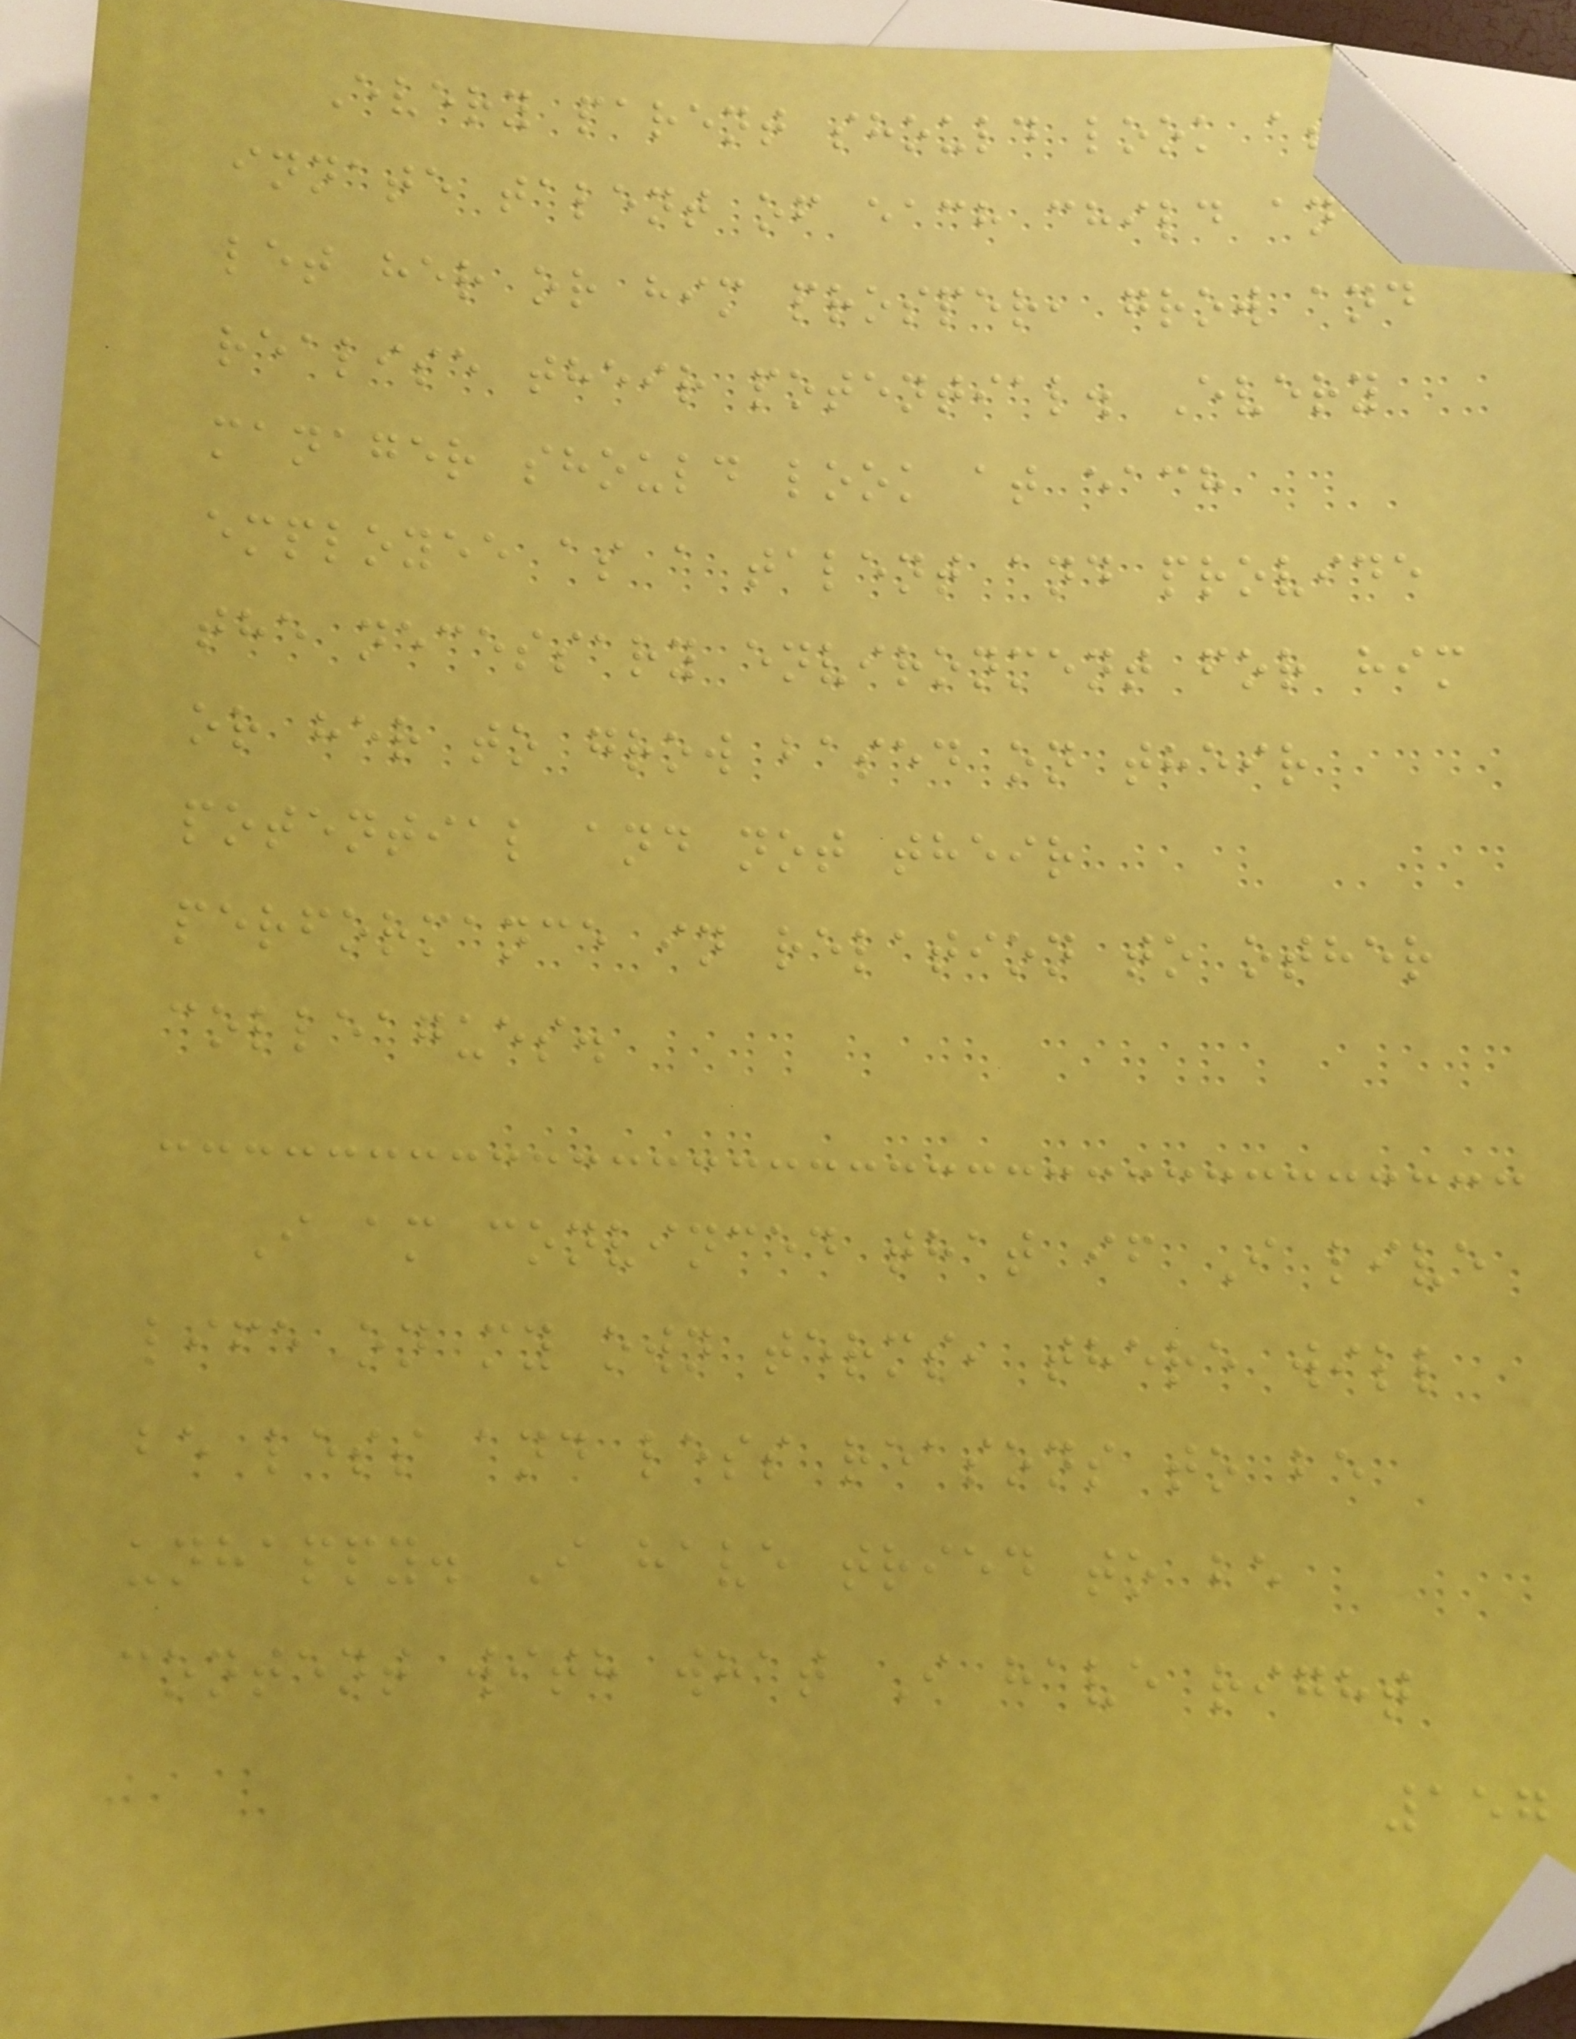Every parent should look at the
innate talent of each child and
let her or him prosper, grow and
realise their potential. Every
manager should look at each
employee as a talent and provide
the necessary environment for him
or her to grow based on their
potential and not their
performance in relation to other
colleagues.
I am convinced that if I live
life on my own terms, there will
be less and less reasons to be
unhappy. I have tried to be
content with what I have right
157
